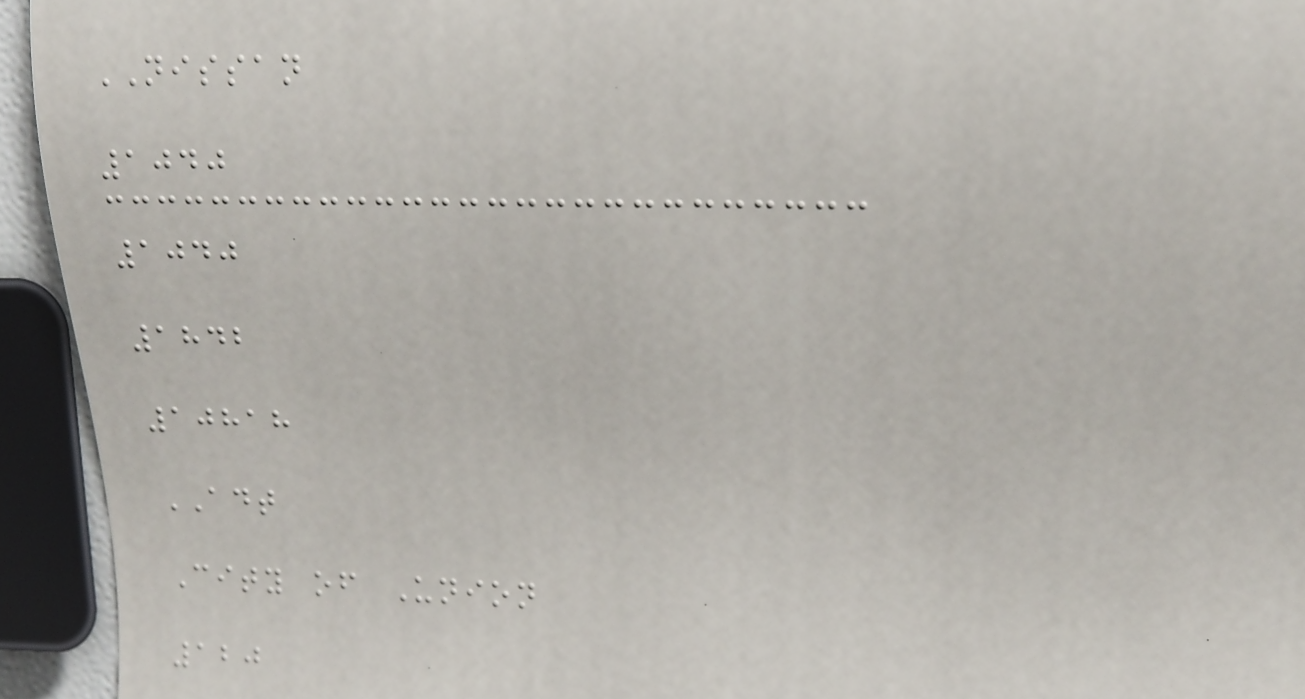NISSAN
1040
1040
1842
10818
ADT
City of Union
120
